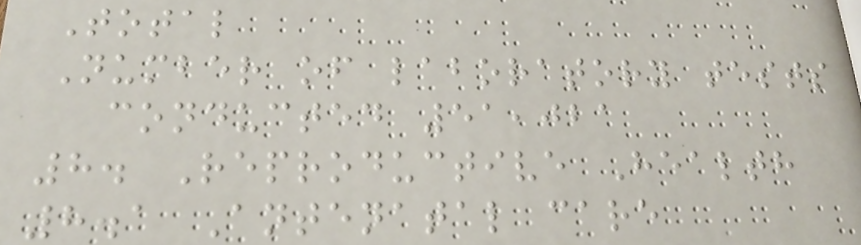Total
Number of laboratory tests
conducted 51,021
8. Reproductive Health
8.1 Antenatal care
